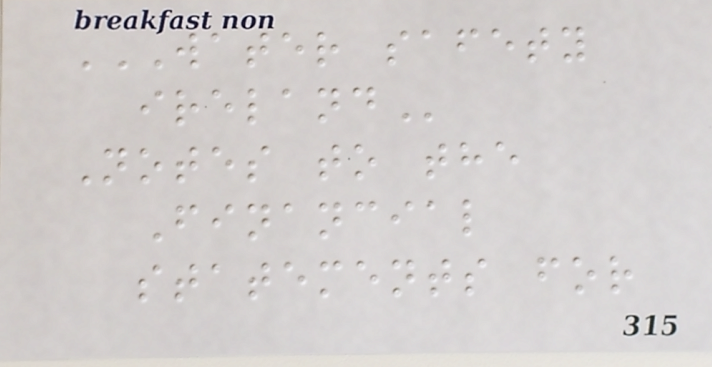WATER SAFETY
IRELAND
Notes to the
Financial
statements for
